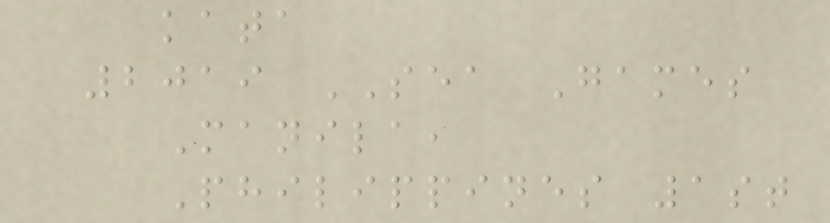kata
2019 SEA Games
Manila,
Philippines 1st
